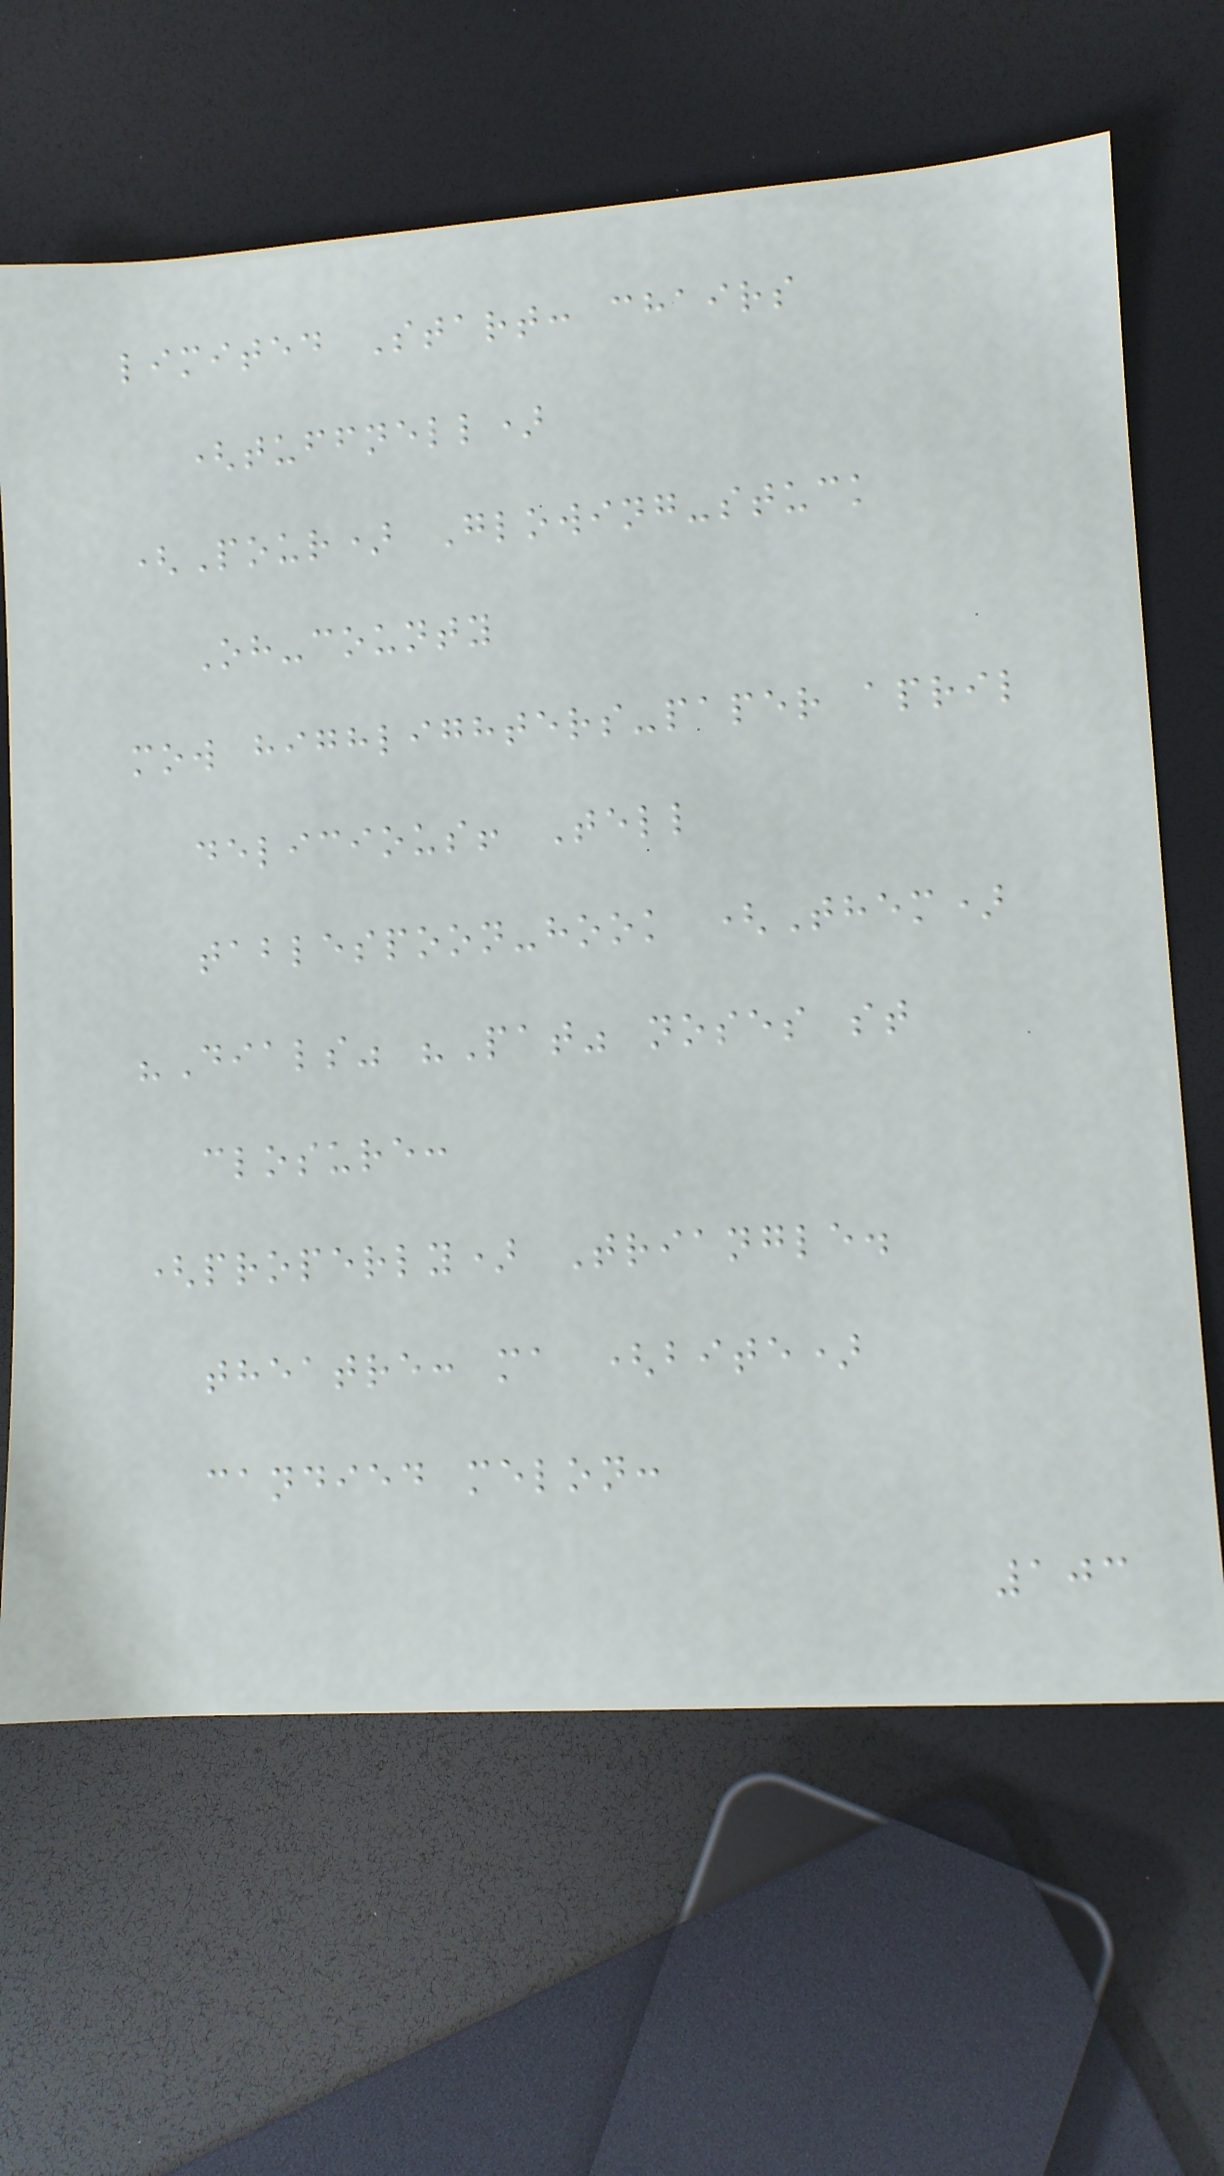limited Start: chairs
(tuffnell)
(Pour) Glowing-stuck
Oh-county
mow highlighters-paper april
delicious! Tell
tablespoon-hook (Them)
"Dials" "Pat" noses st
closure:
(properly) Triangle.
theatre: ma (bite)
candied melon:
103
